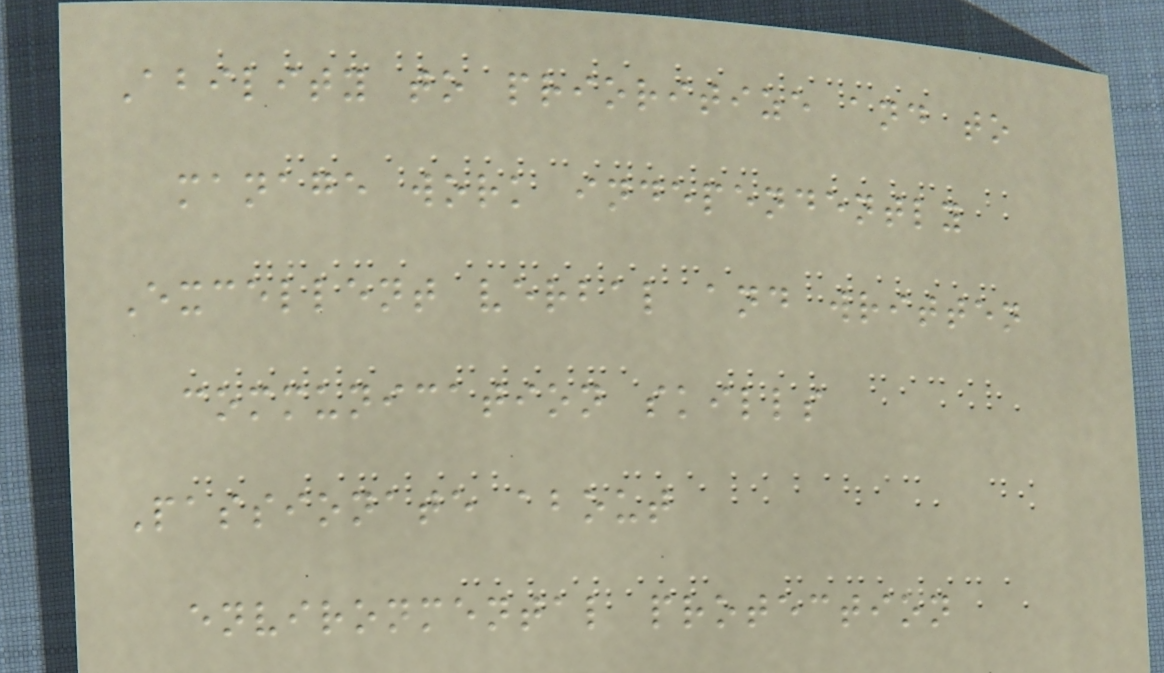Ability to prioritize and to
manage work independently
Excellent verbal and written
communication skills
Passionate about
environmental protection
